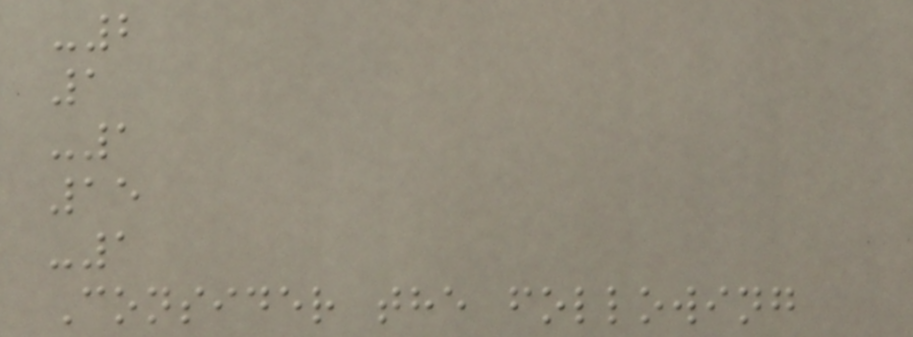-2
1
-1
15
-1
Consider the following
